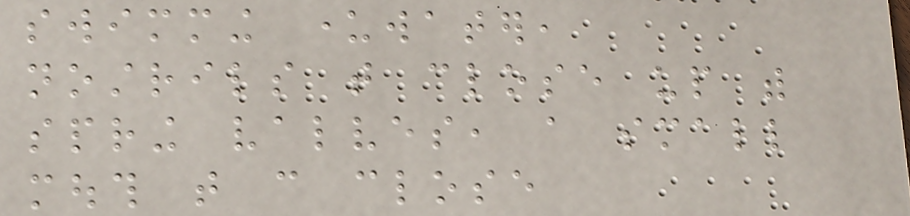swimming underwater,
nostrils that close up with
spring valves, a small
mouth that can close
